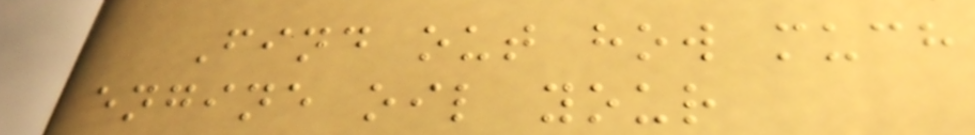Find out how much
engine oil your
